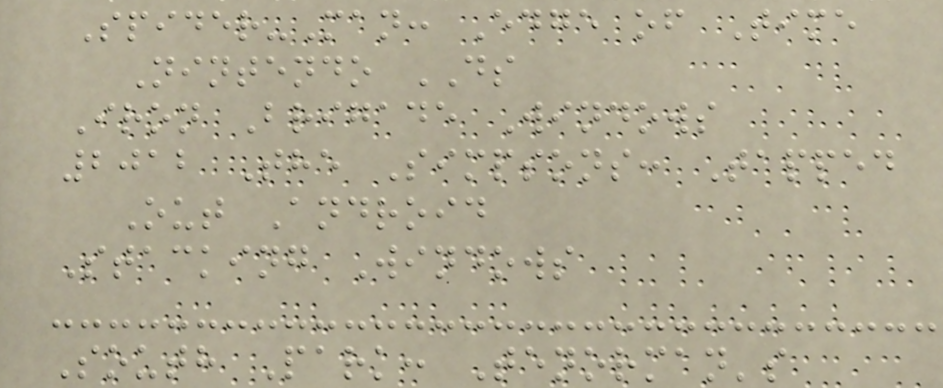Spider-Man: Edge of Time
Nintendo DS
Iron Brigade Windows
2012 The Simpsons: Tapped
Out Android
Stacking Windows
South Park: Tenorman's
